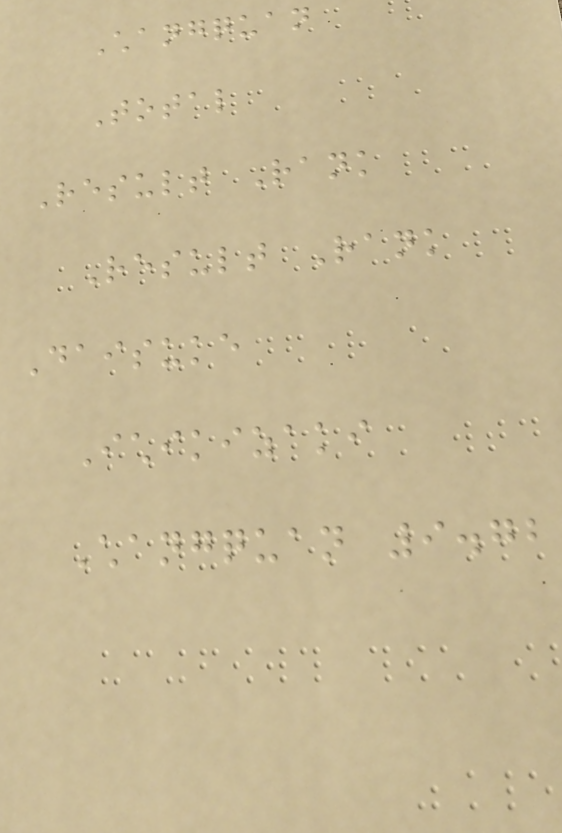Changquan
Total
Result Rank
Result Rank
Daisuke
Ichikizaki
Changquan 9.72
